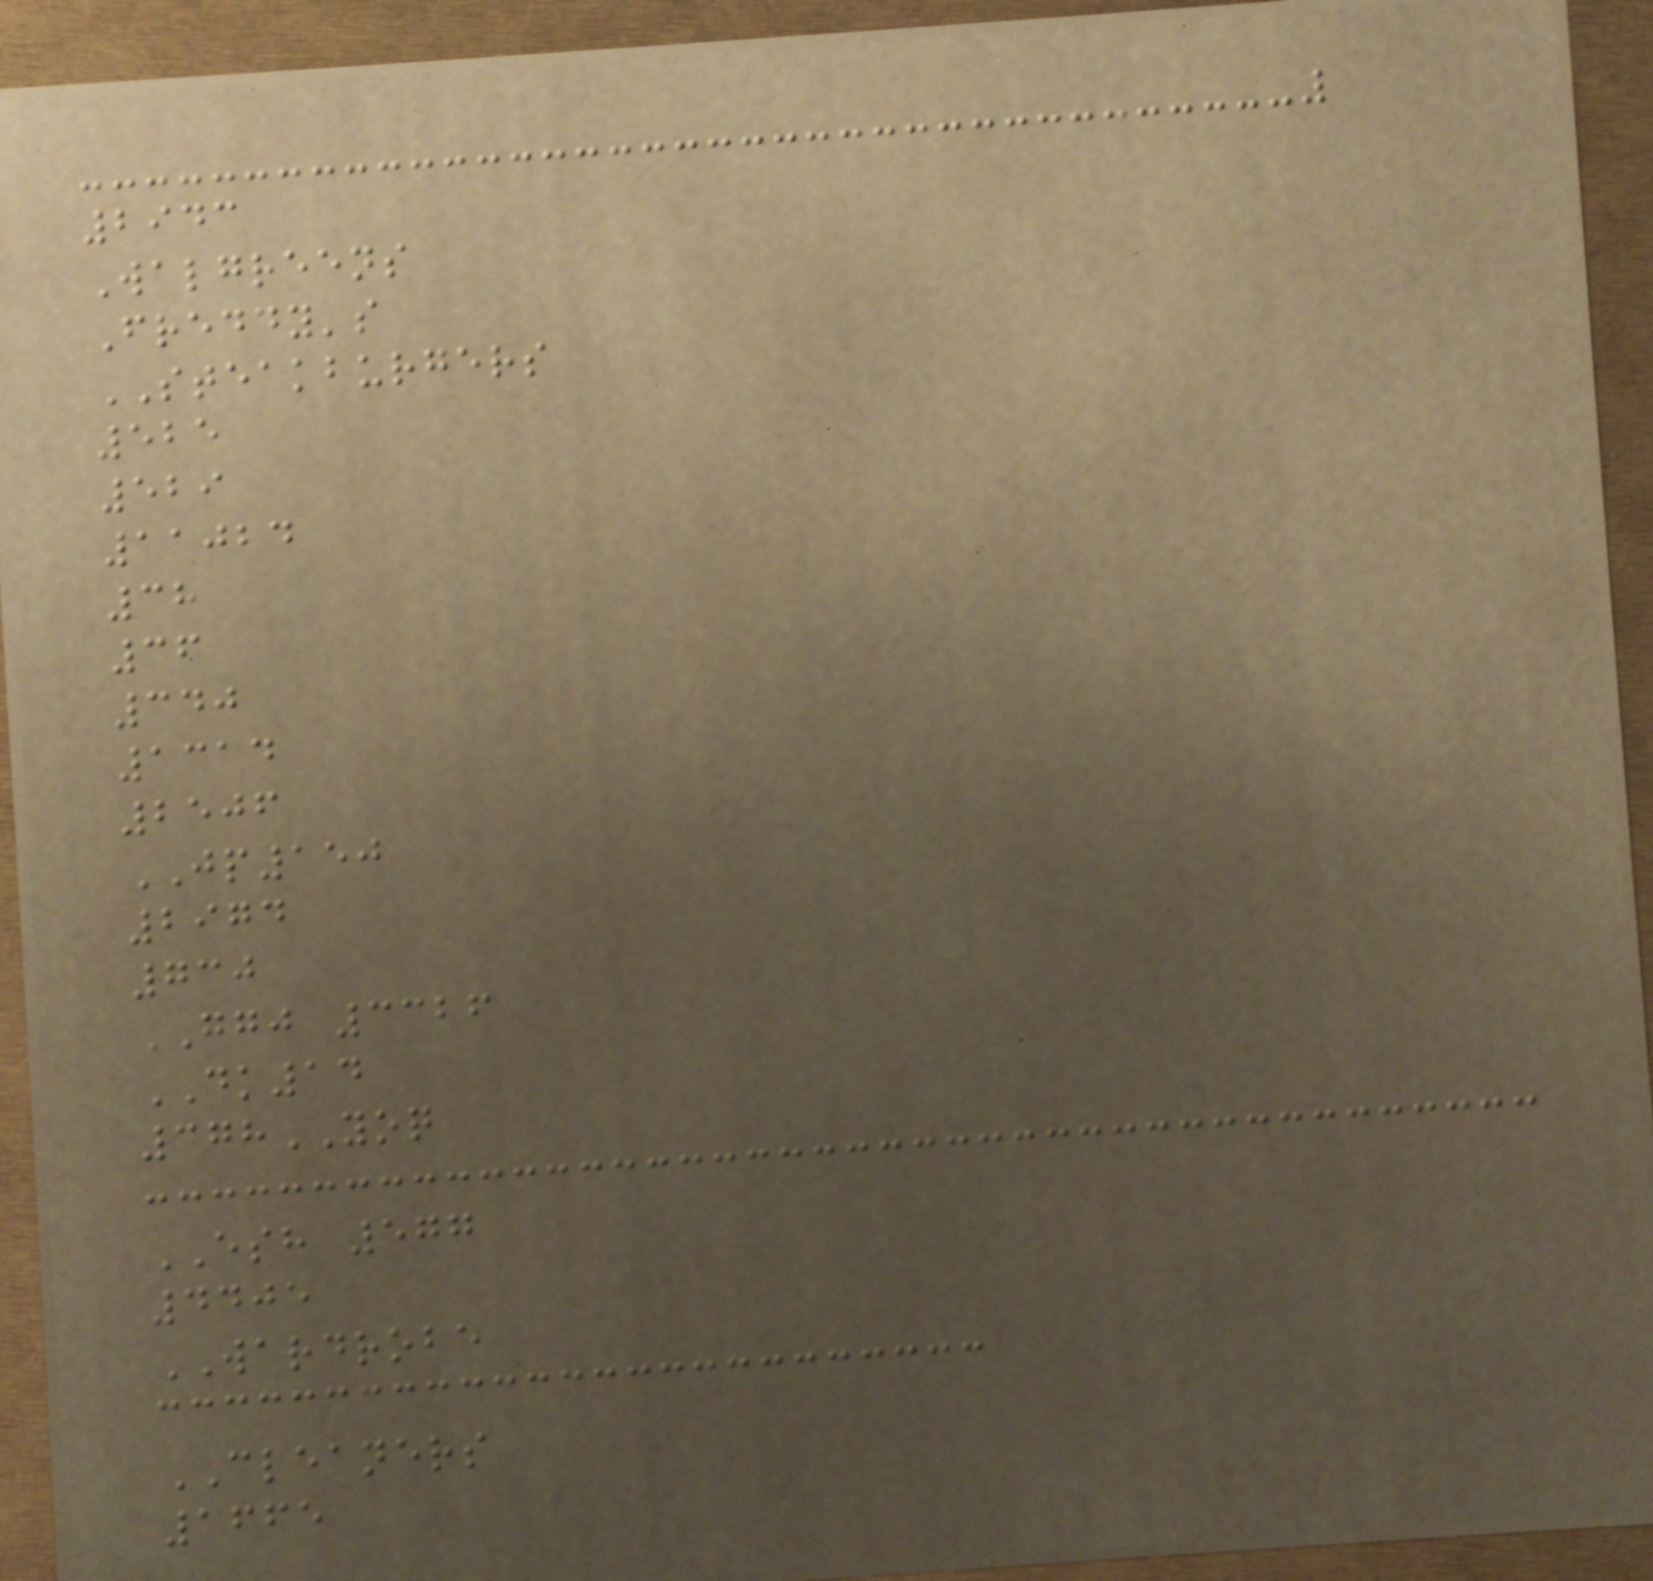2943
Walgreens
Freddy's
STEAKBURGERS
525
529
11024
38
36
340
1314
2506
JP150
2974
730
GGJ 3326
DK14
378YOQ
ESH 577
4405
WARDROBE
CLEANERS
1665
